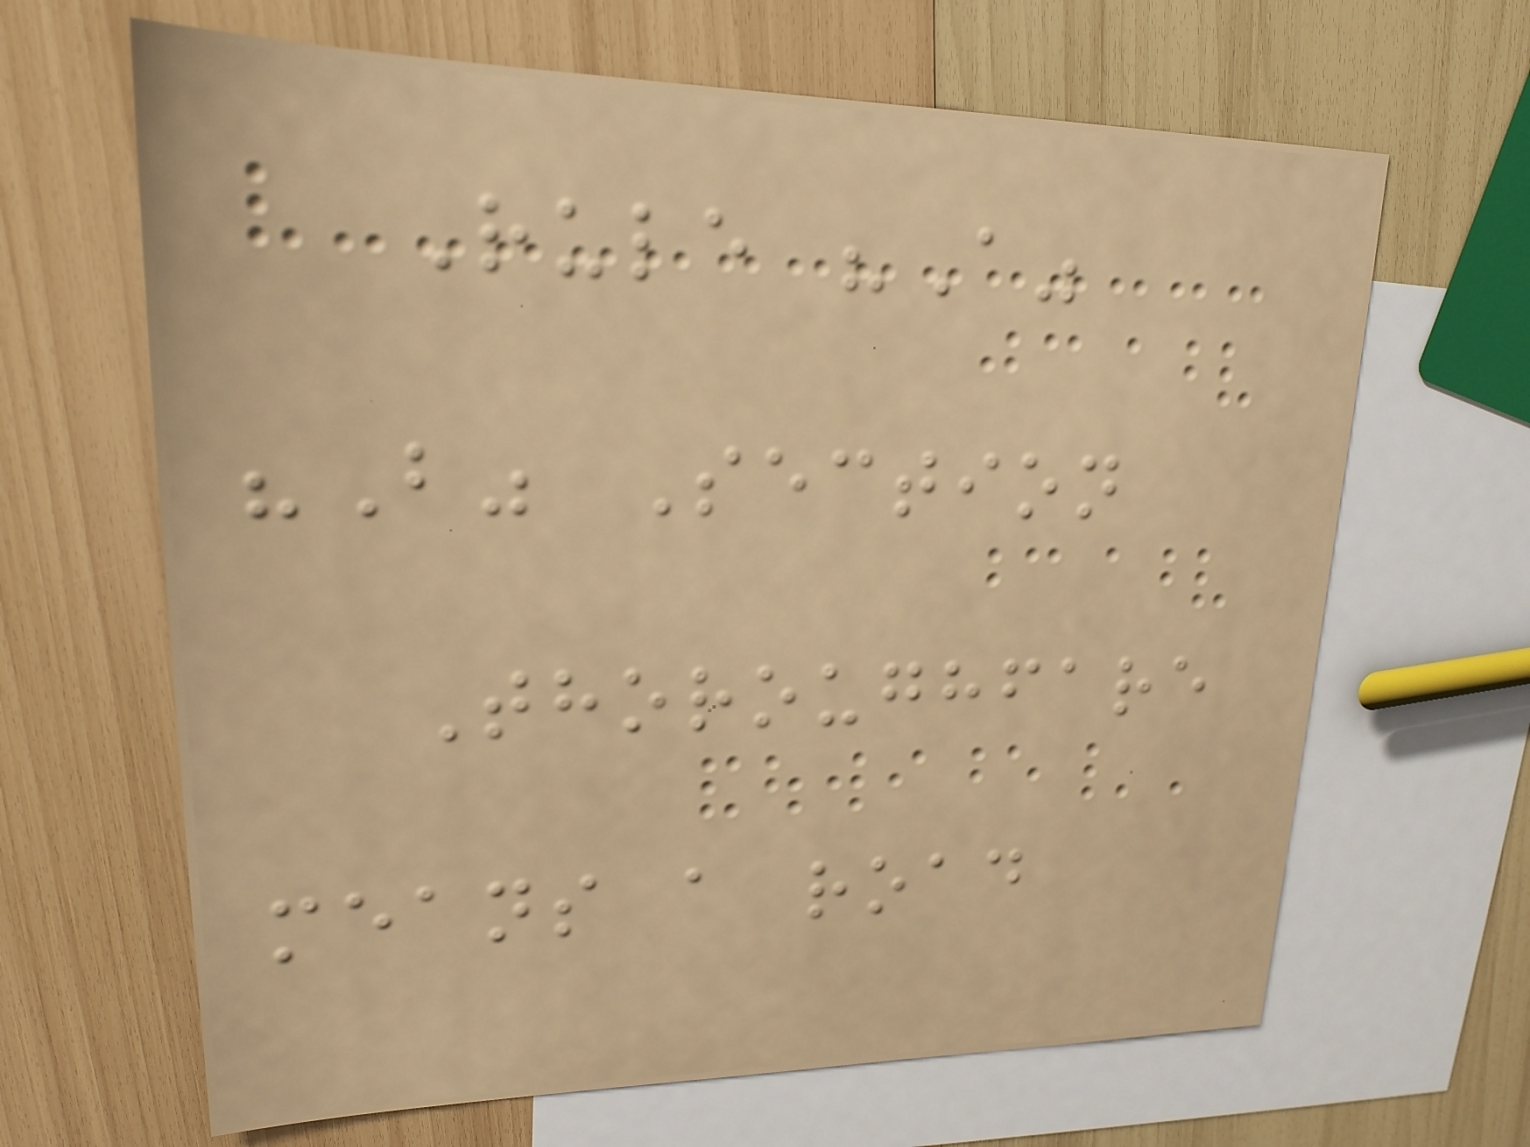Rule "A"
"B" Section
Thoroughfare
means a road
